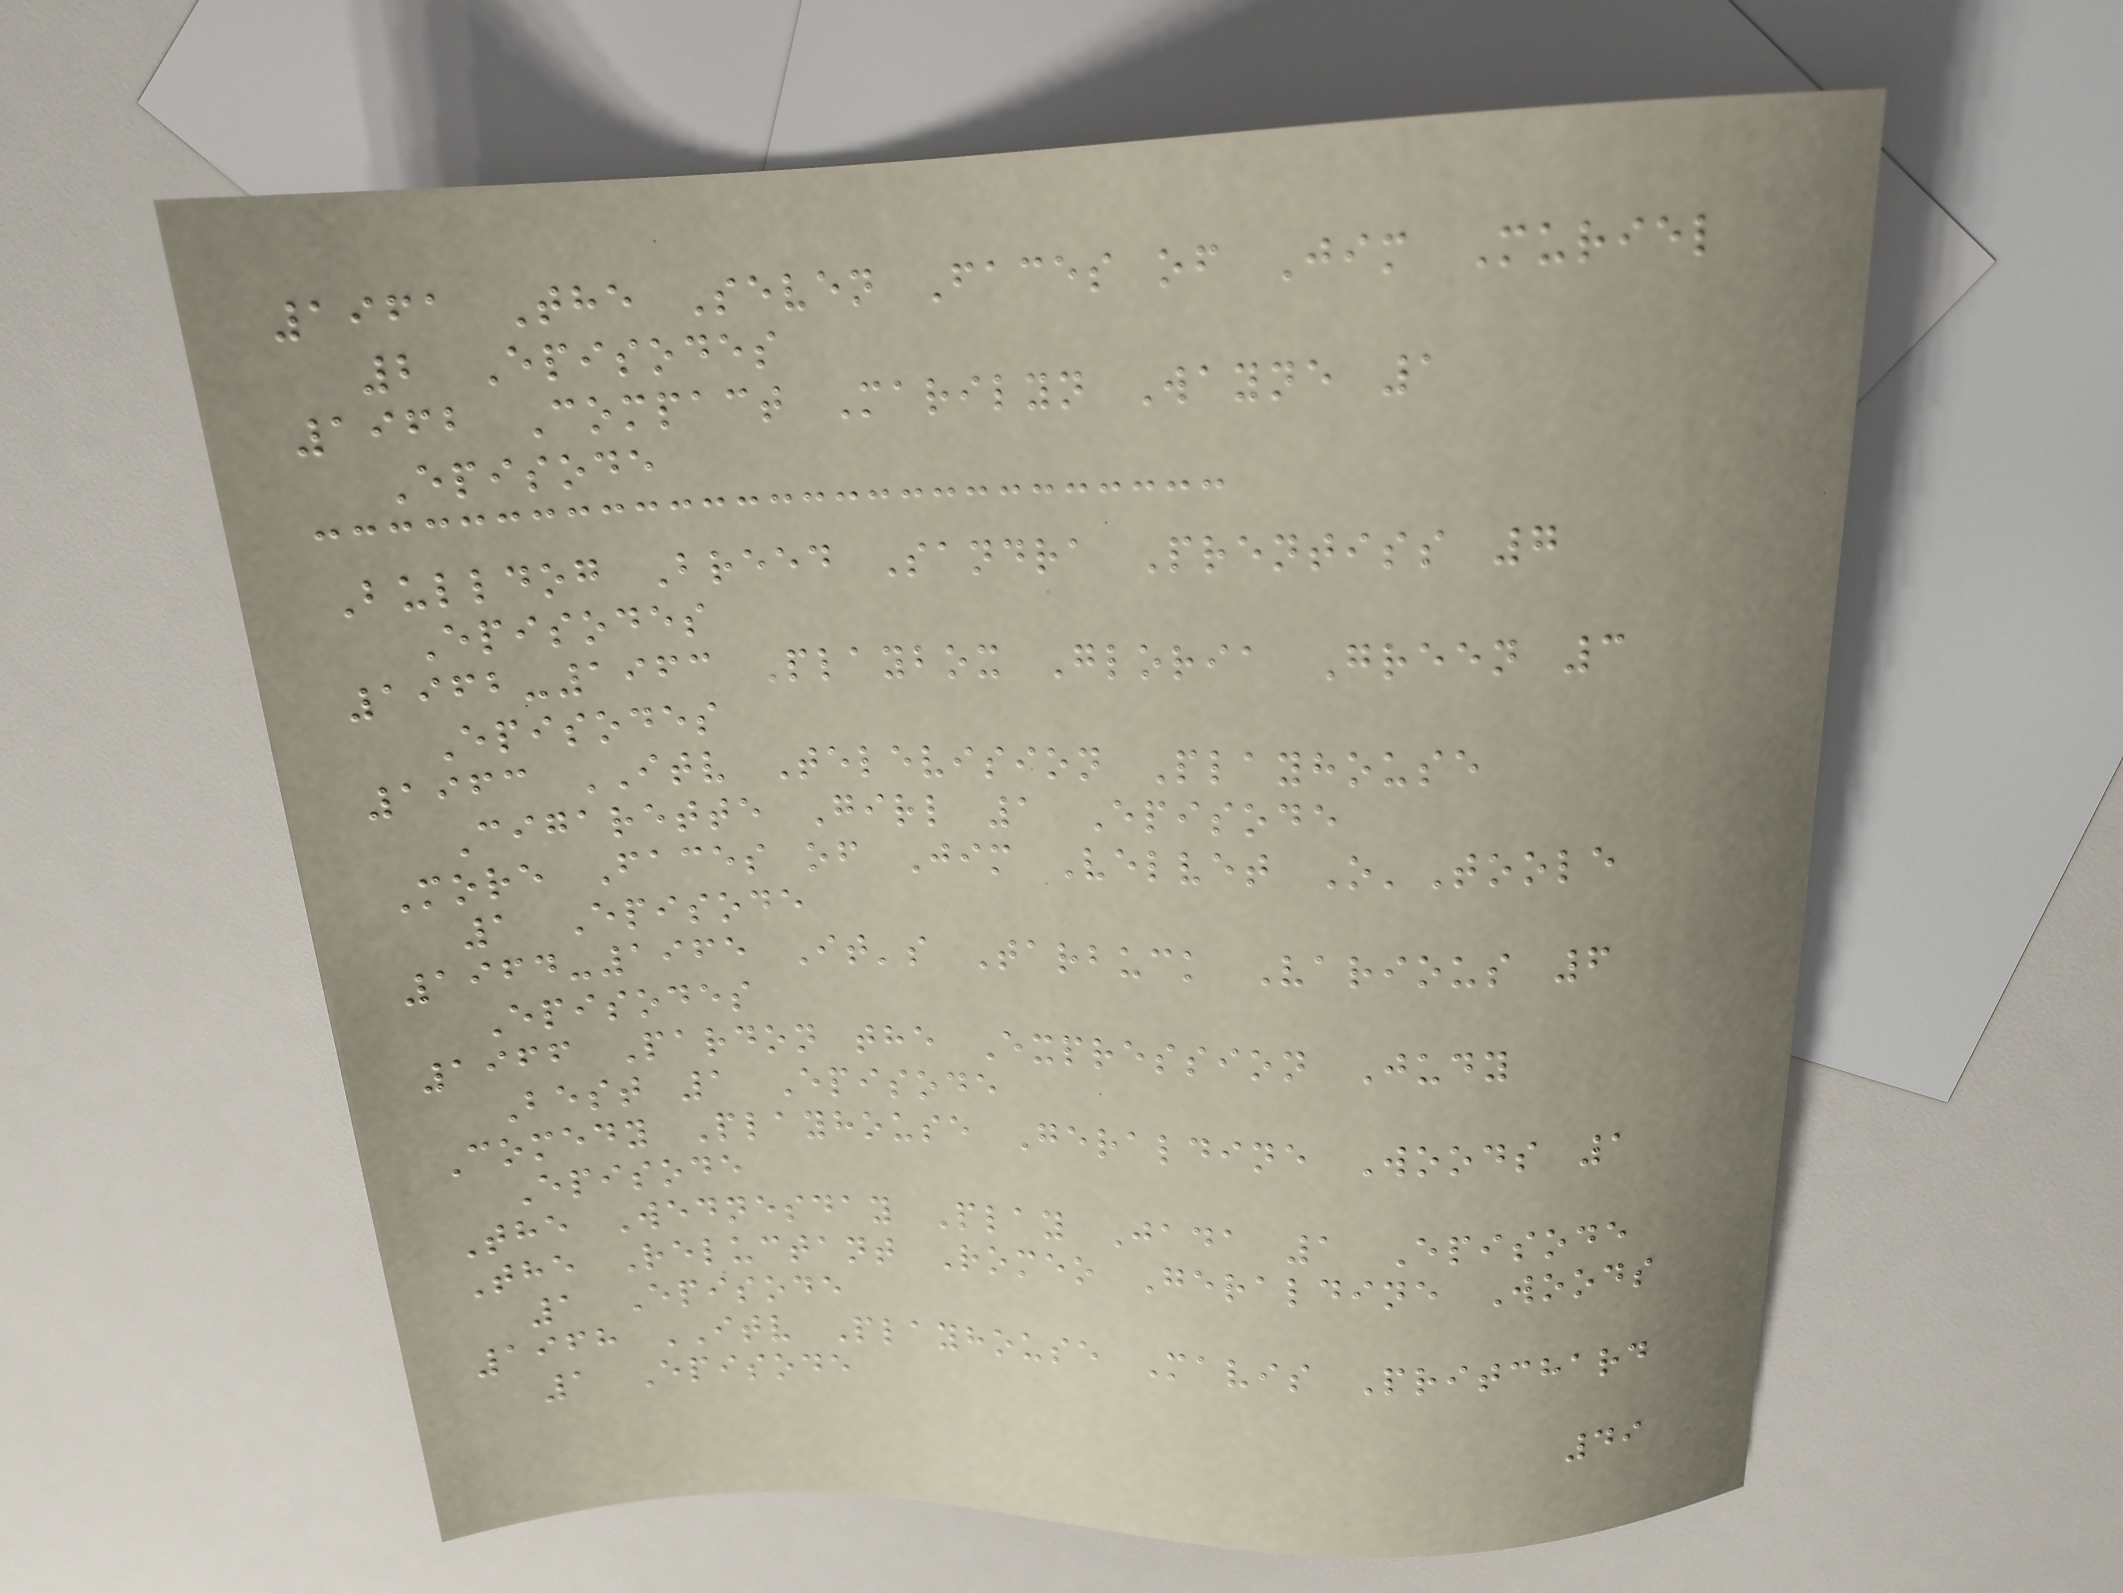1961 The Seven Faces of Jim Muriel
2 Episodes
1962 Compact Marilyn Wayne 1
Episode
Bulldog Breed Sandra Prentiss 7
Episodes
1962-1963 Playbox Gloria Green 3
Episodes
1963 ITV Television Playhouse
Cigarette Girl 1 Episode
More Faces of Jim Velvet O'Toole
1 Episode
1964-1965 It's Tarbuck Various 6
Episodes
1966 Pardon the Expression Judy
Best 1 Episode
Comedy Playhouse Geraldine Woods 1
Episode
The Wednesday Play Jada 1 Episode
The Reluctant Romeo Geraldine Woods
1 Episode
1968 ITV Playhouse Mavis Pritchard
1 Episode
49
